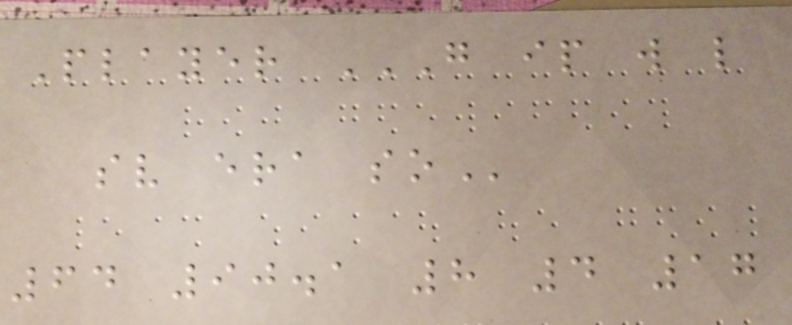Player G IP W L
SV ERA SO
64 90.1 8 4 17
